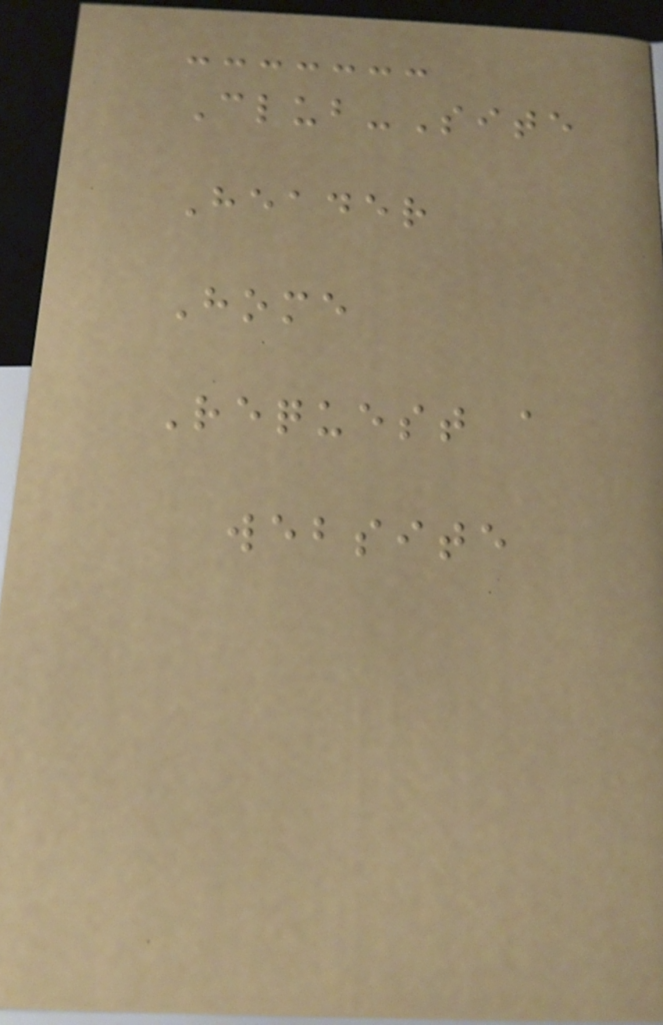Club-Site
Header
Home
Request a
website
